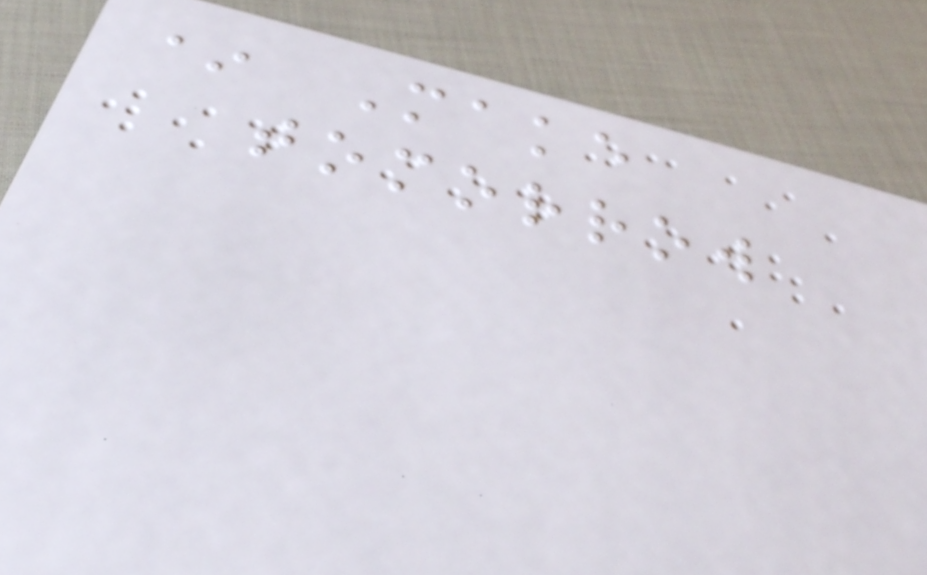* Make
tomorrow
